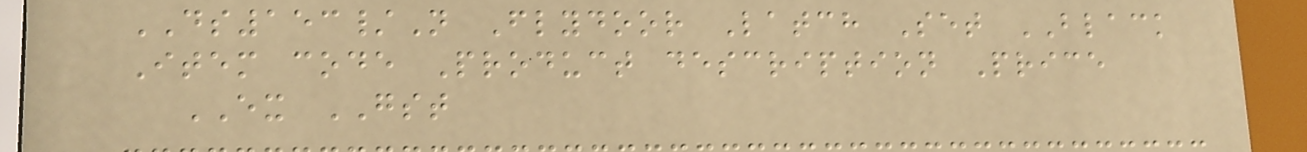DS153/N Flydoor Latch Set BLACK
Item code Product description Price
EX GST
